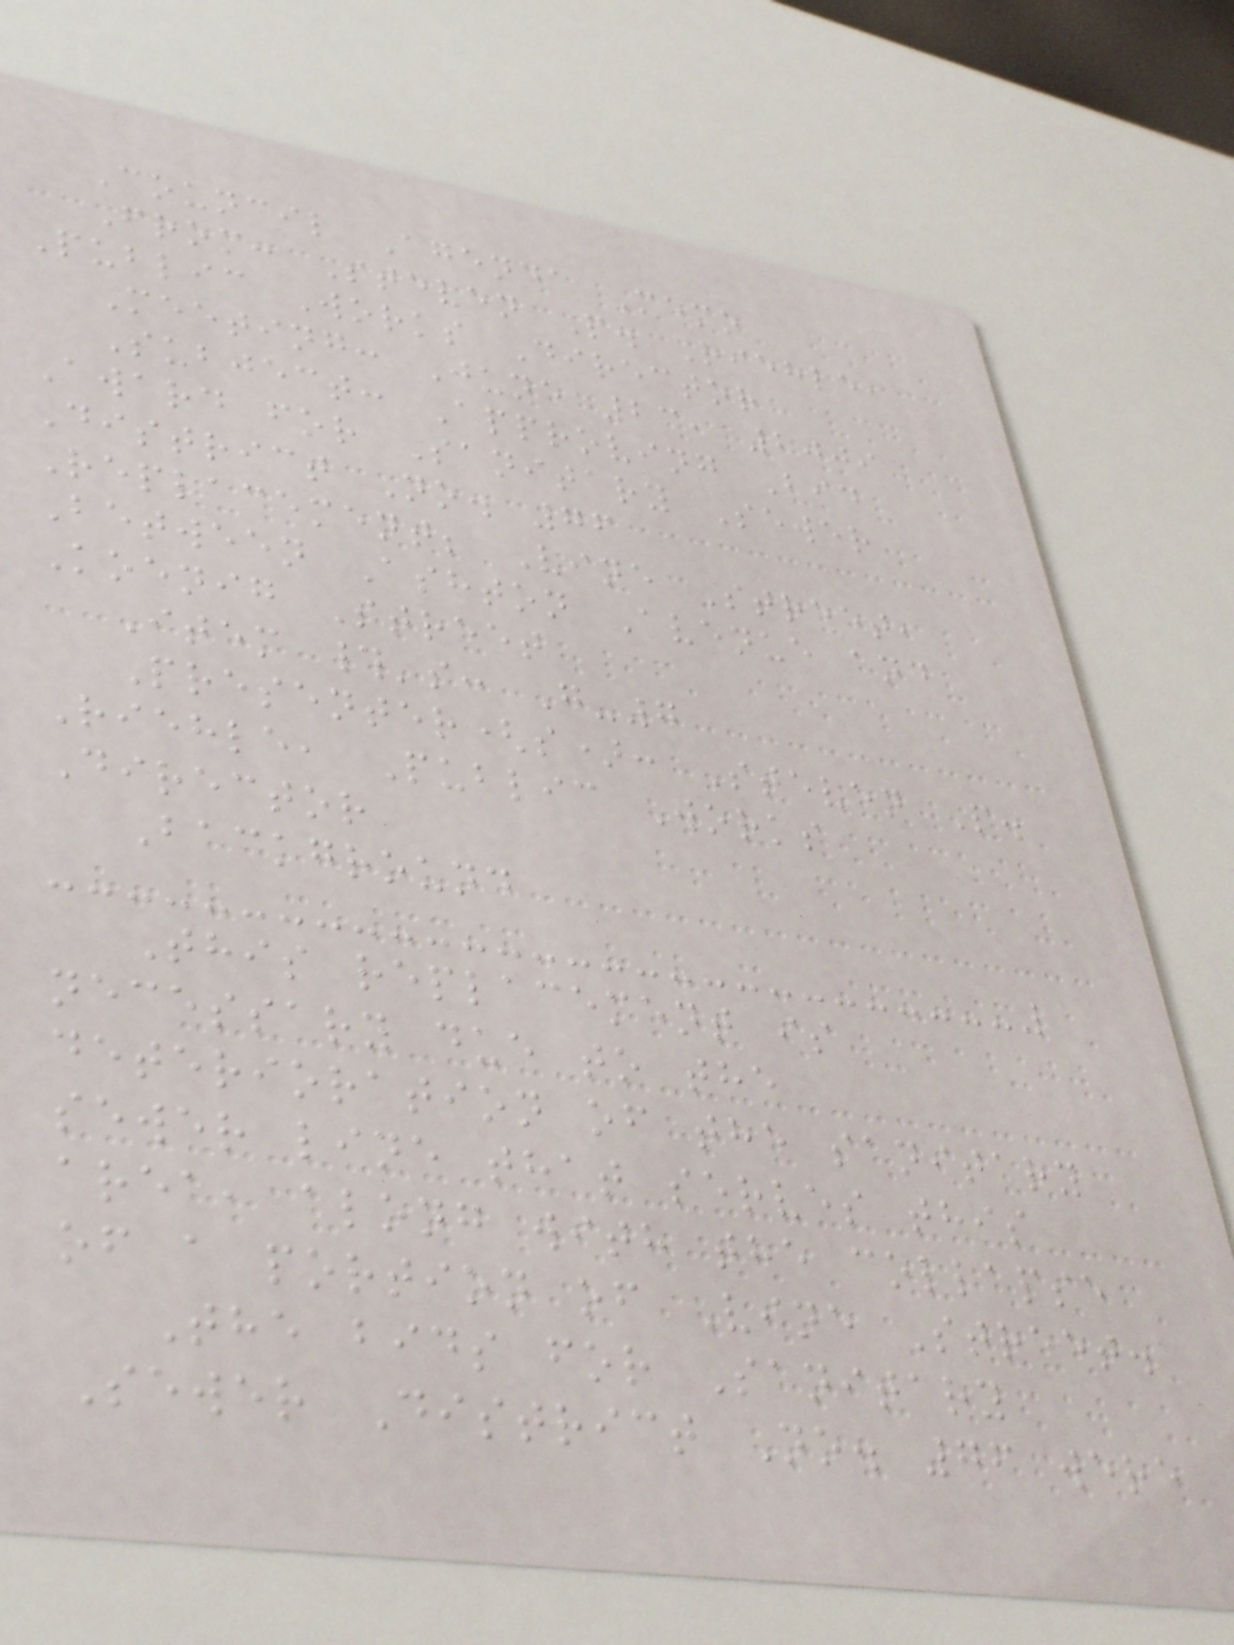Council Agenda Memo
From: Steven P. Riehle,
Public Works Director
Meeting: June 23, 2009
Subject: Approving Bid
Award for Sanitary Sewer
District No. 76
Replacement; Vine Street,
Between Ashton Avenue and
Koenig Street
Item #'s: G-7
Presenter(s): Steven P.
Riehle, Public Works
Director
Background
This replacement is
necessary due to the
deterioration of the sanitary
sewer line that serves this
area, along with the collapse
of a portion of Vine Street.
The bids for Sanitary
Sewer District No. 76 were
